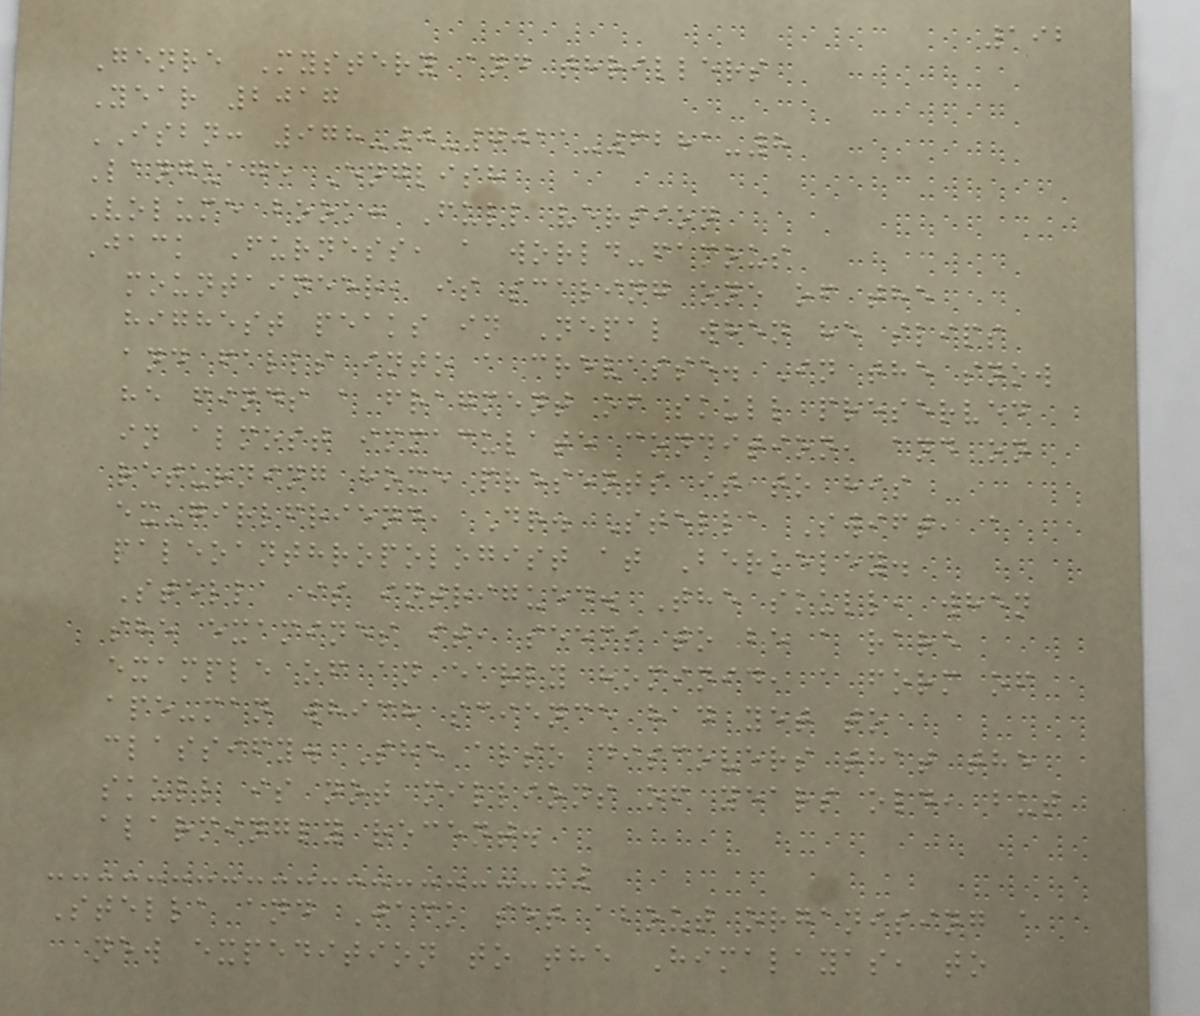192
Genre Mystery and thrillers
Year 2017
ISBN: 978-0-7011-6281-8
Language English
Volume book: Full version
Jack Furness, a world-famous
mountaineer, is scaling one of the
highest peaks in Nepal when he slips
and falls into a crevasse. In the snow
he finds a fragment of skull preserved
in almost immaculate condition, and on
returning home presents it to his
ex-girlfriend, Dr. Stella Swift, a
paleoanthropologist at Berkeley.
Stella is intrigued. The skull, when
she examines it, seems to be a rare
example of an early hominid, a form of
ape-man which science had yet to
classify. She also discovers that the
skull is not millions of years old, but
alarmingly recent.
Stella and Jack set about organising a
new expedition to the Himalayas, to
